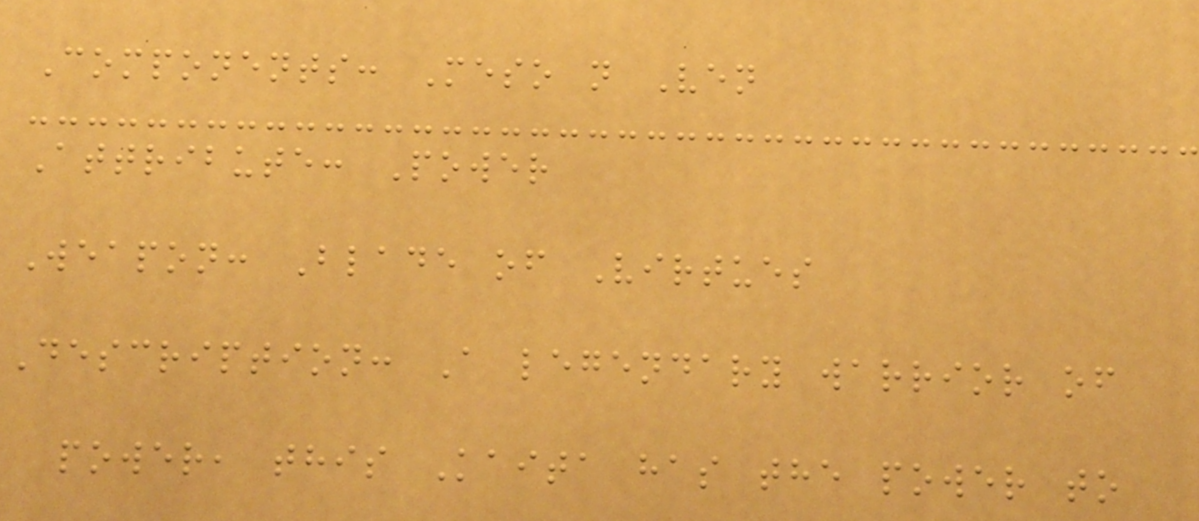Components: Meso n Ven
Attribute: Power
Weapon: Blade of Virtues
Description: A legendary warrior of
power, this Kaita has the power to
